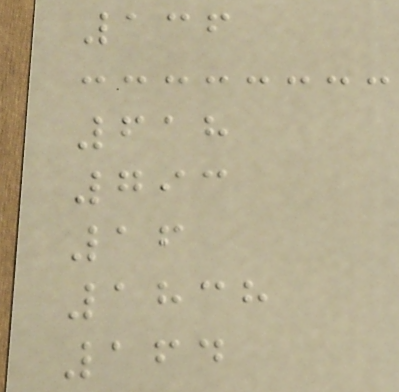136
618
793
16
1838
164
